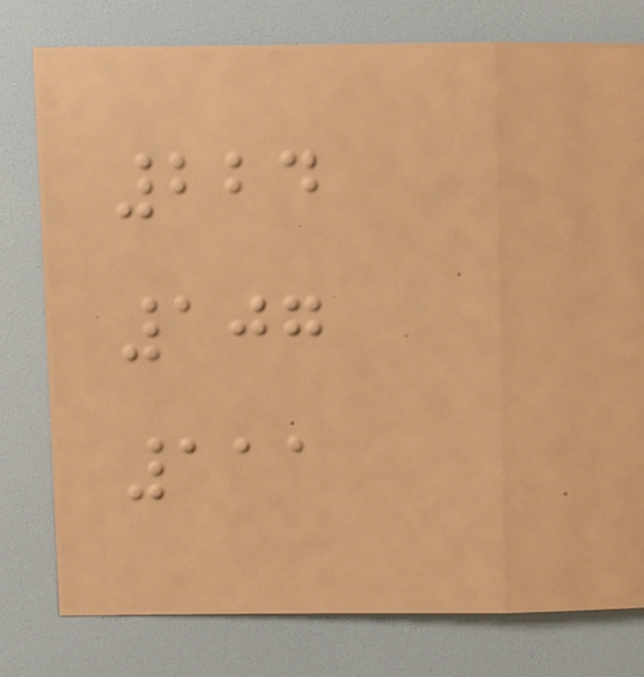224
107
111
